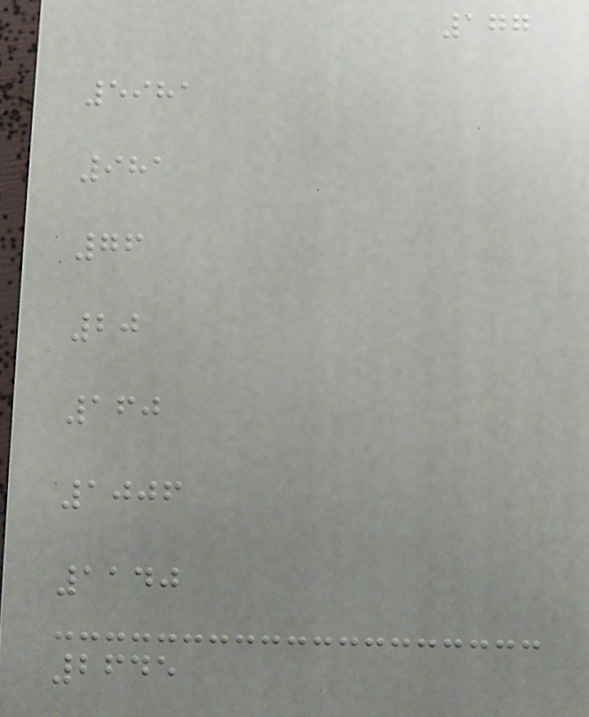177
5981
981
76
20
160
1006
1140
2645
